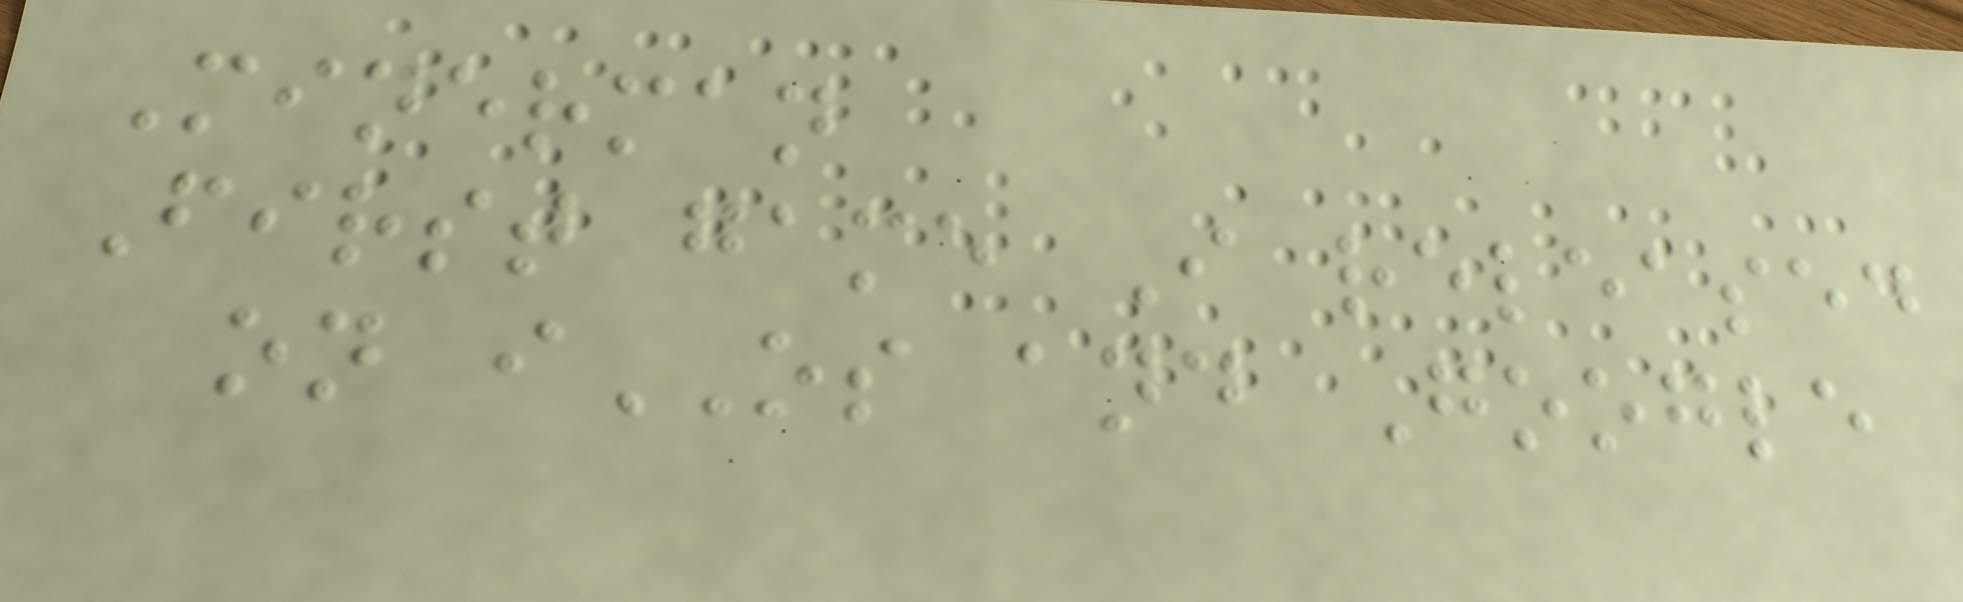Minerman
First game I released
on iOS and Google
